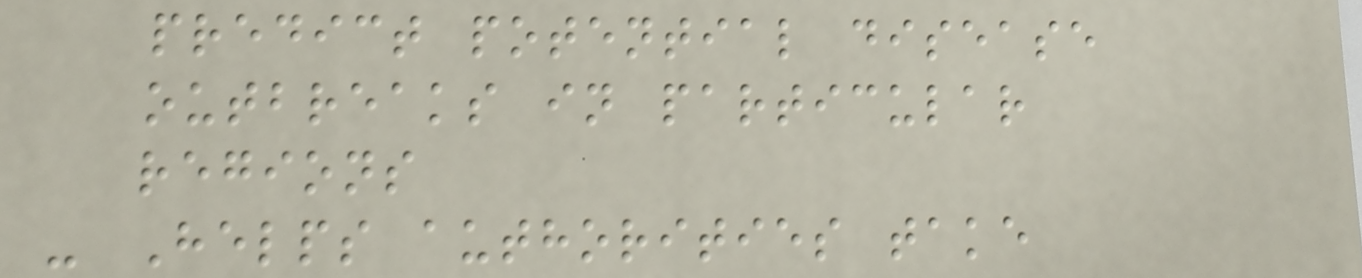predict potential disease
outbreaks in particular
regions
- Helps authorities take
